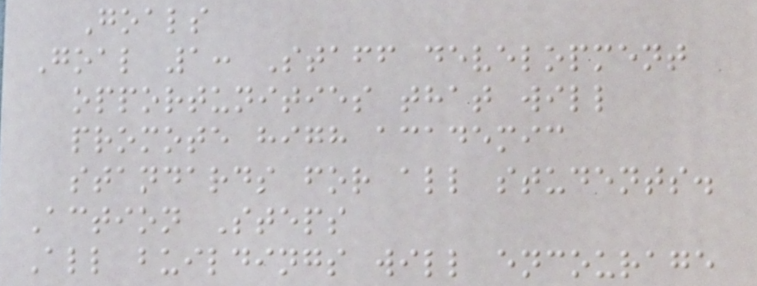Goals
Goal 1: Staff development
opportunities that will
promote high academic
standards for all students.
Action Steps
All buildings will encourage
